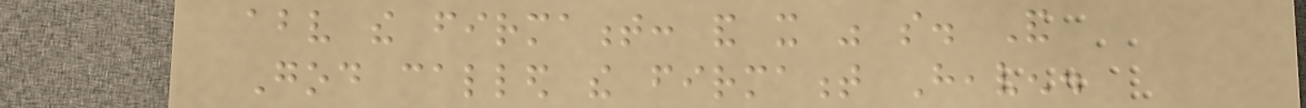above the firmament: and it was so. And
God called the firmament Heaven.
